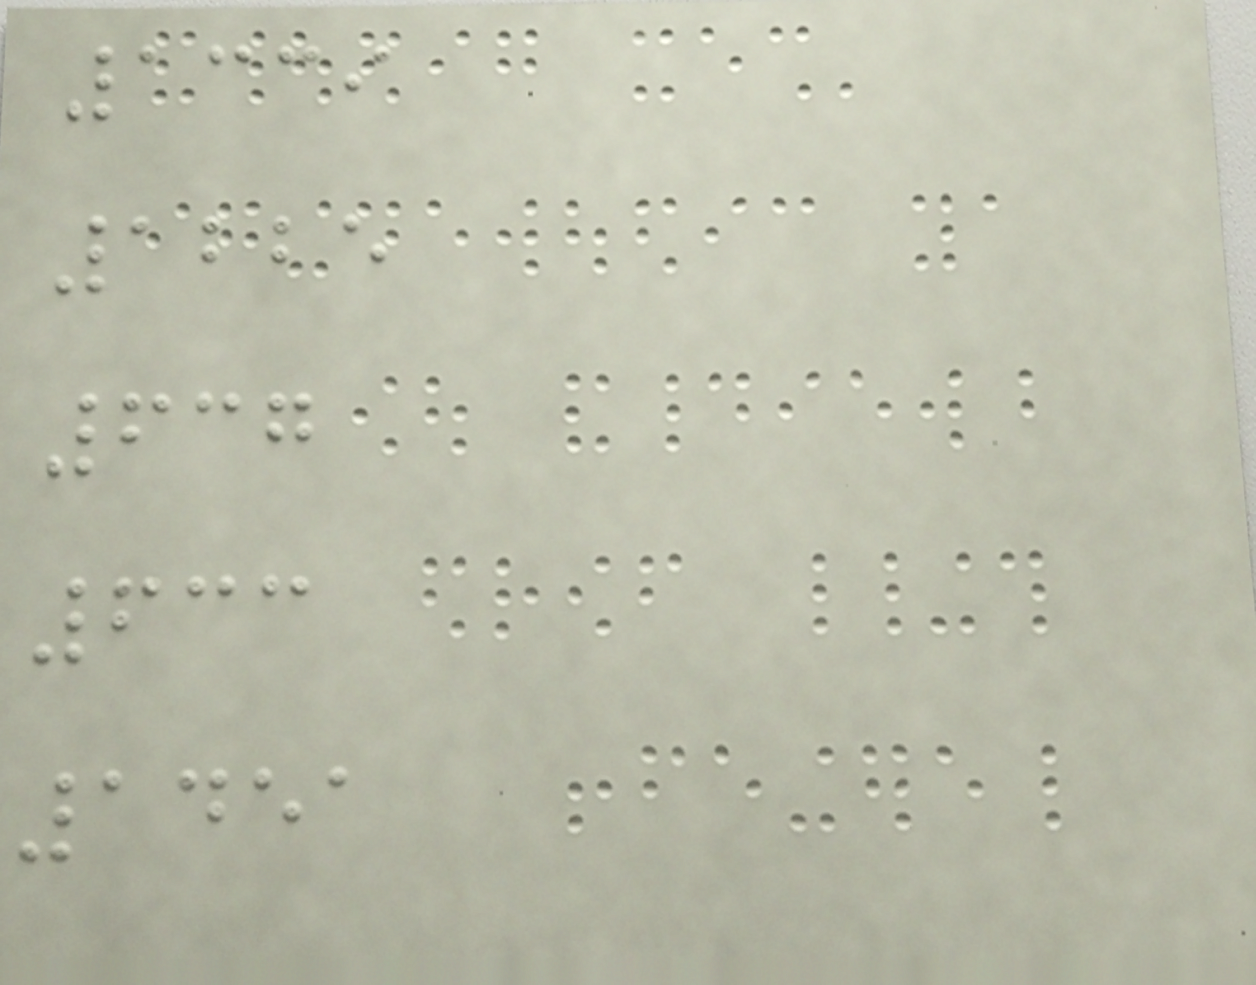1339
1225
637
633
1451
